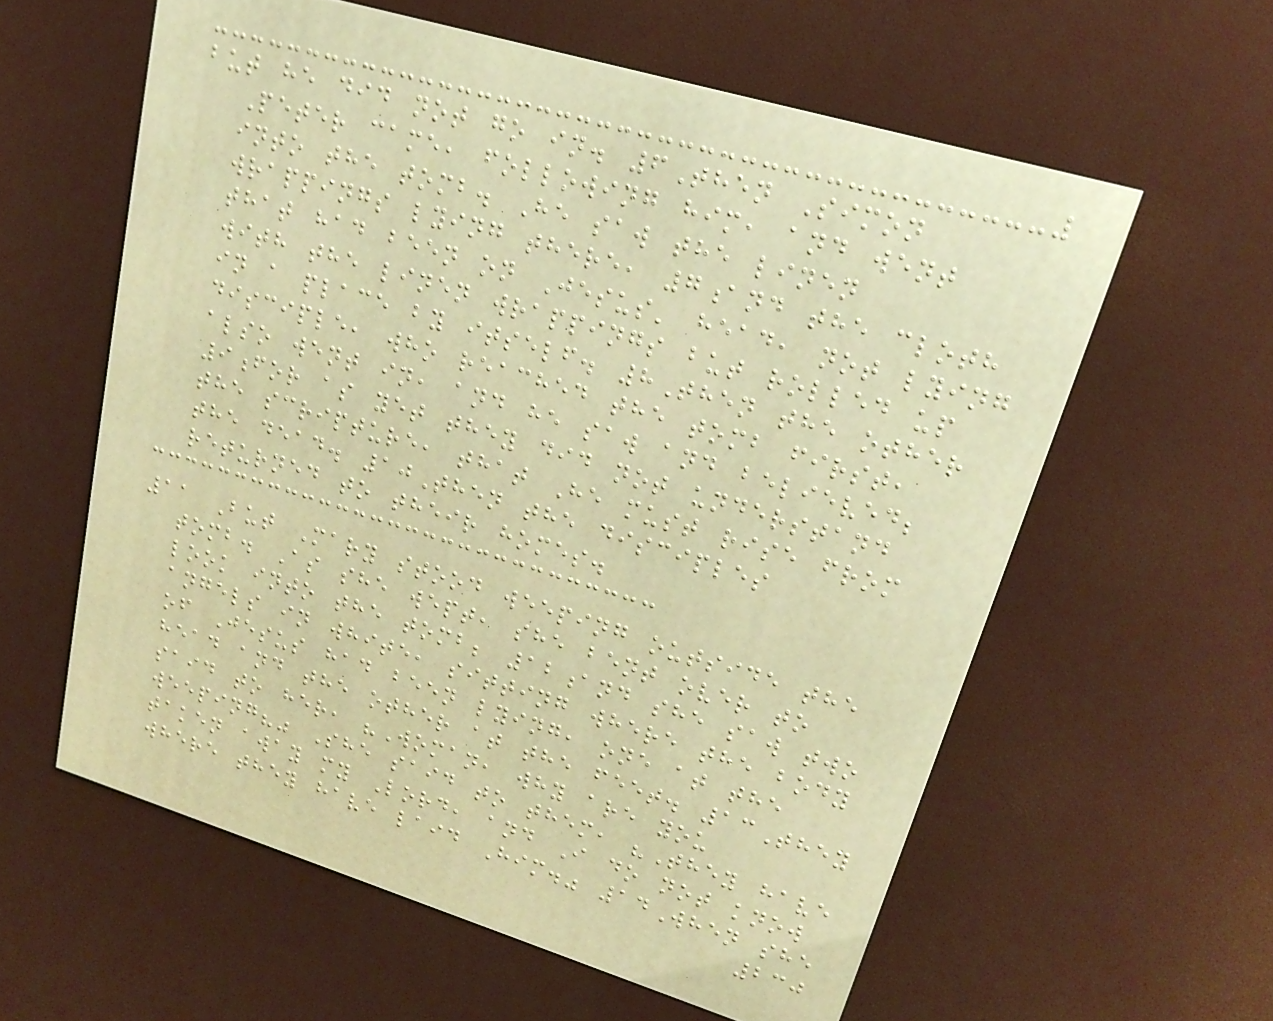but he did not go in. 6Then Simon
Peter came, following him, and went
into the tomb. He saw the linen
wrappings lying there, 7and the cloth
that had been on Jesus' head, not lying
with the linen wrappings but rolled up
in a place by itself. 8Then the other
disciple, who reached the tomb first,
also went in, and he saw and believed;
9for as yet they did not understand
the scripture, that He must rise from
the dead. 10Then the disciples
returned to their homes.
11 But Mary stood weeping outside the
tomb. As she wept, she bent over to
look into the tomb; 12and she saw two
angels in white, sitting where the body
of Jesus had been lying, one at the
head and the other at the feet. 13They
said to her, "Woman, why are you
weeping?" She said to them, "They have
taken away my Lord, and I do not know
where they have laid Him." 14When she
230
